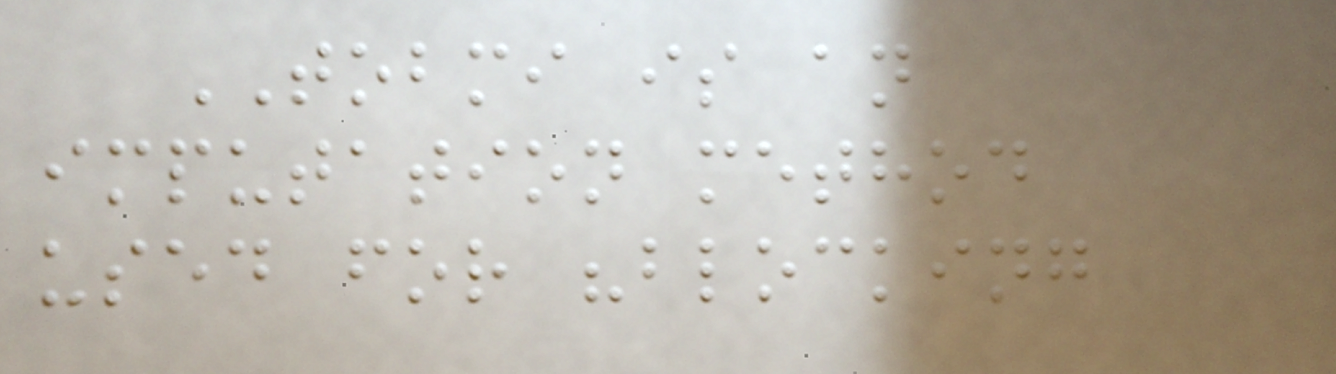TOBMI is an
imputation method
used for "blocking
